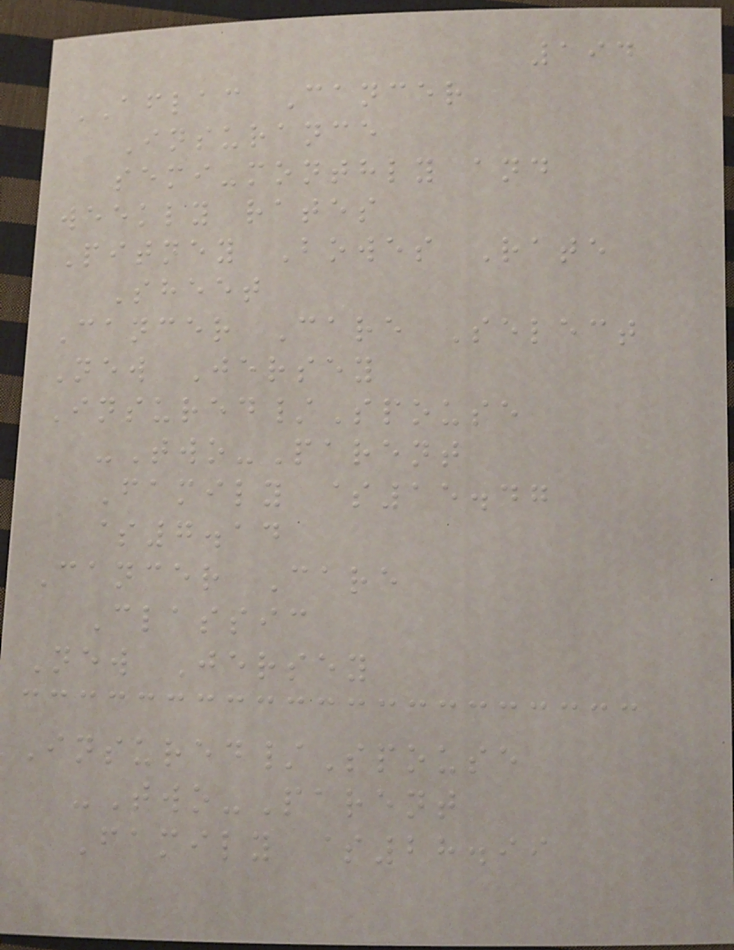194
AFLAC Cancer
Insurance
semi-monthly and
weekly rates
Pitney Bowes Rate
Sheet
Cancer Care Select
New Jersey
Insured/Spouse
-Two-Parent
Family $15.47
$7.14
Cancer Care
Classic
New Jersey
Insured/Spouse
-Two-Parent
Family $28.99
